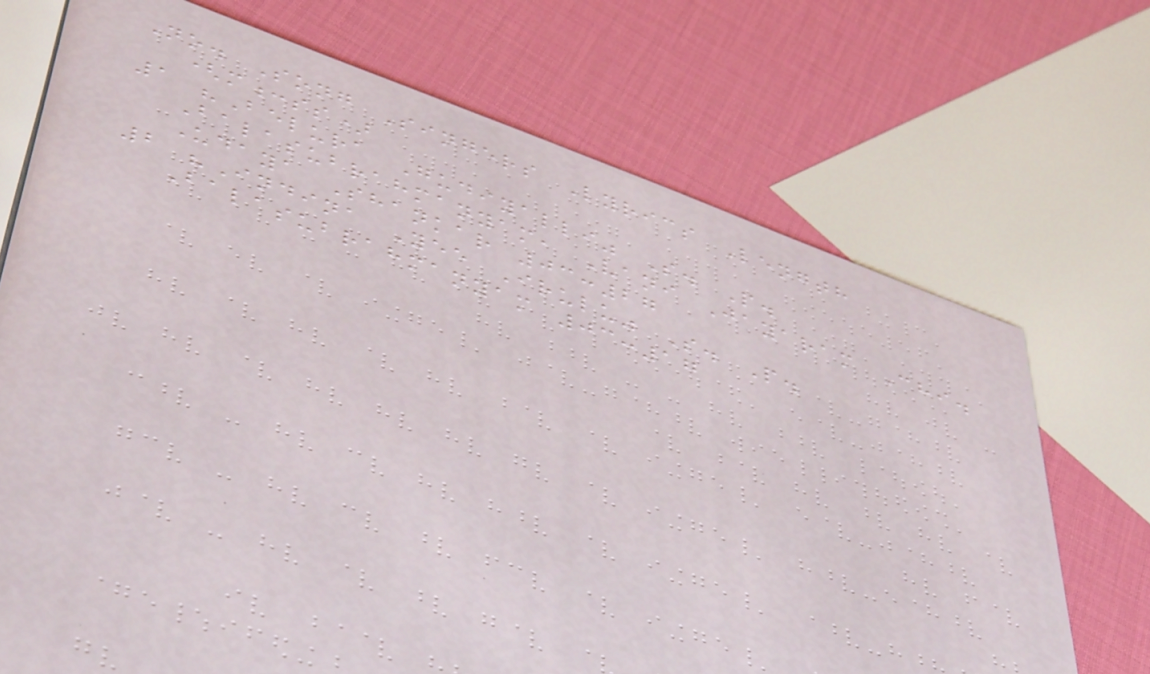No. Song Singers Lyrics Length
(m:ss)
1 "Belura Gudiyalli" S. P.
Balasubrahmanyam, Vani Jayaram Chi.
Udaya Shankar 03:27
2 "Indina Yee Irulu" S. P.
Balasubrahmanyam 03:17
